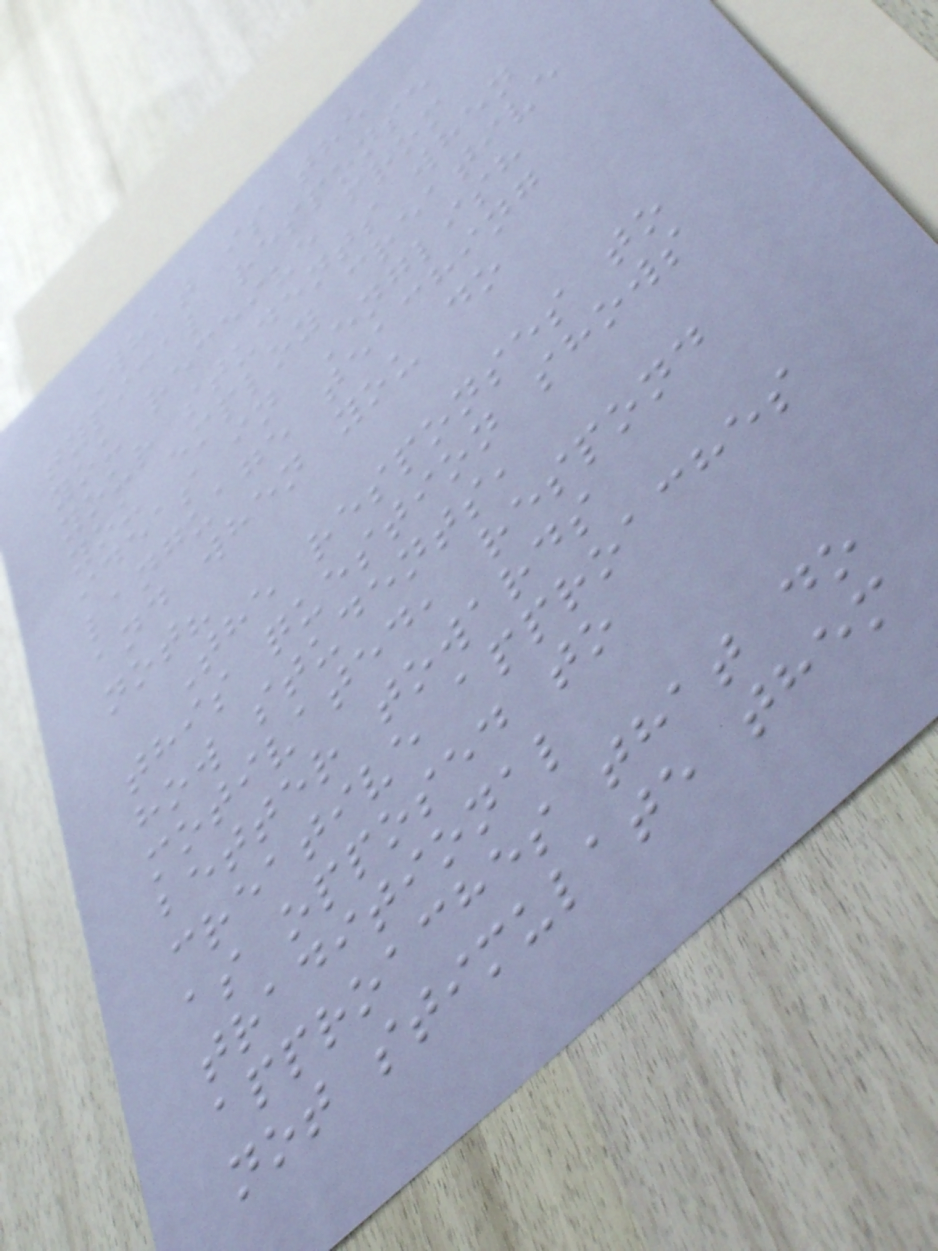What is the
typical response
you receive from
your students when
you employ creative
ideas in English
language teaching
and when you do
not?
The responses to
this question shows
how students,
motivated, respond
better towards
creative approaches
as opposed to
traditional
approaches that do
not stimulate them
